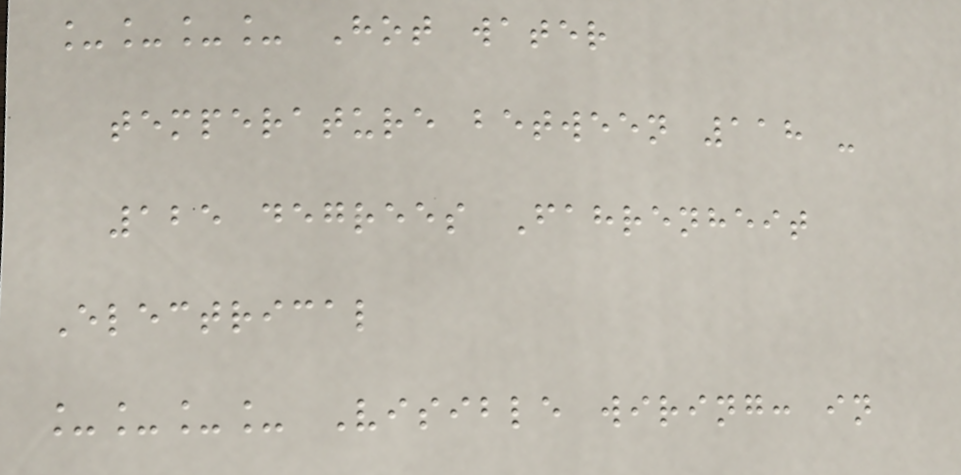____ Hot water
temperature between 118 -
125 degrees Fahrenheit
Electrical
____ Visible wiring: in
